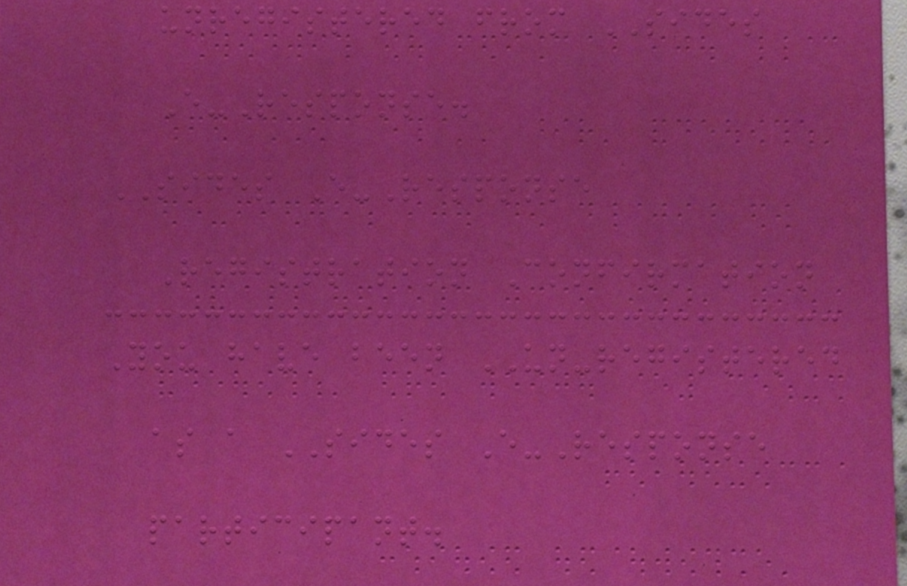unregistered from SIDES
E-Response.
SIDES E-Response
Registration Confirmation
You have been UN-registered
as a SIDES E-Response
participant.
